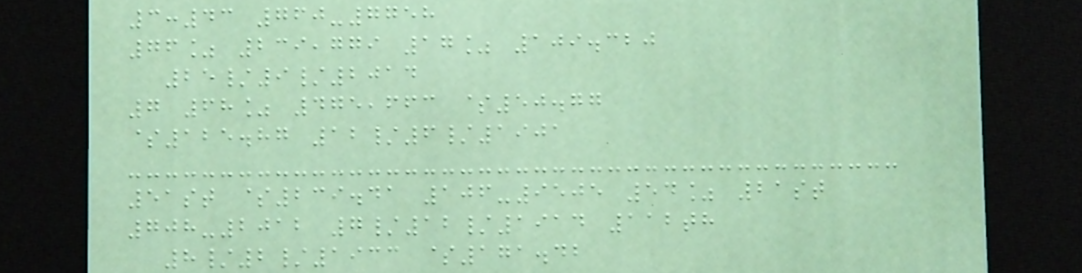3:43 760-7758
76% 239,779 17% 109.320
25/9/2014
7 68% 475,663 $50.77
$125.87 12/6/1901
51st $239.41 106-9505 54% 21st
708-2012 7/12/1914 112th
8/2/1933 $171.42
